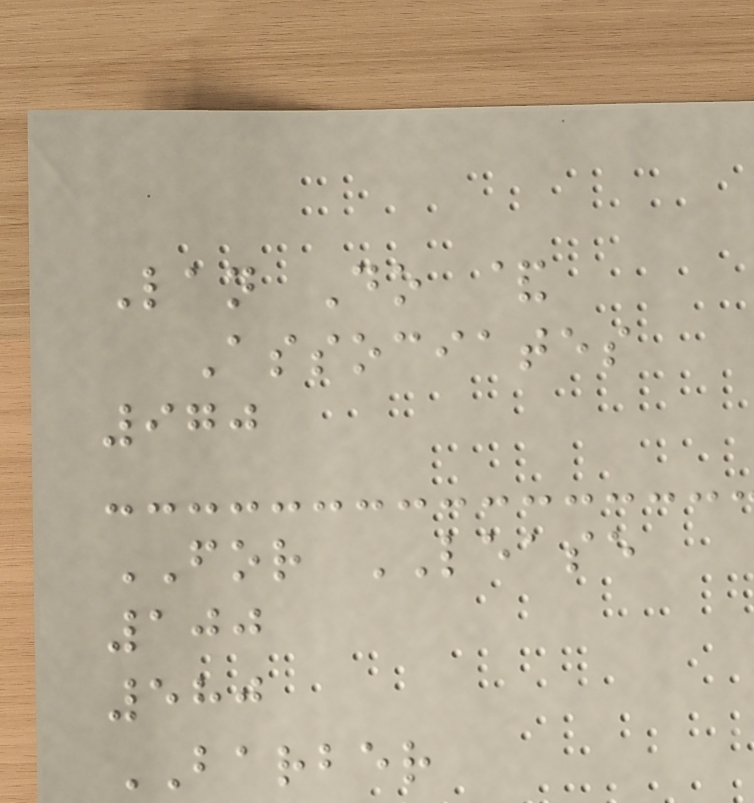Lan Do &
Associates
970
FOR LEASE
100
580
BARBER
